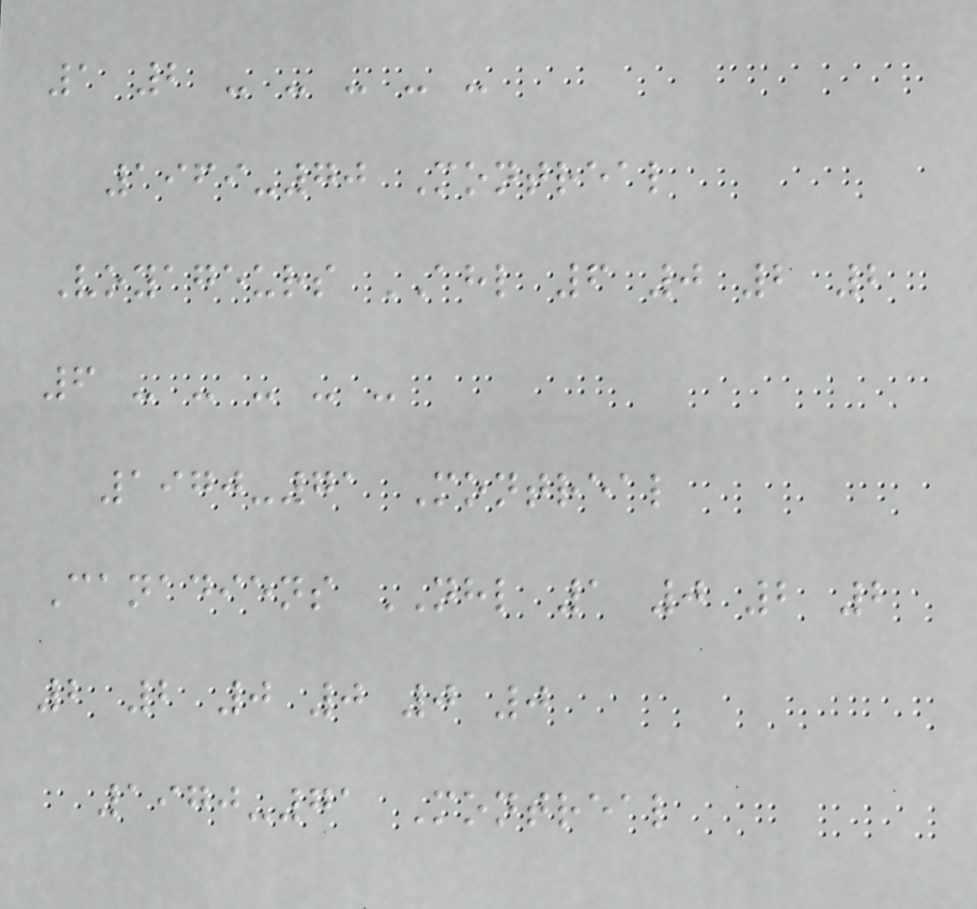1 2 - - - - -
1969-70 Montreal
Voyageurs AHL 6 0 2 2
6 - - - - -
1970-71 Montreal
Canadiens NHL 1 0 2 2
2 2 0 0 0 0
1970-71 Montreal
